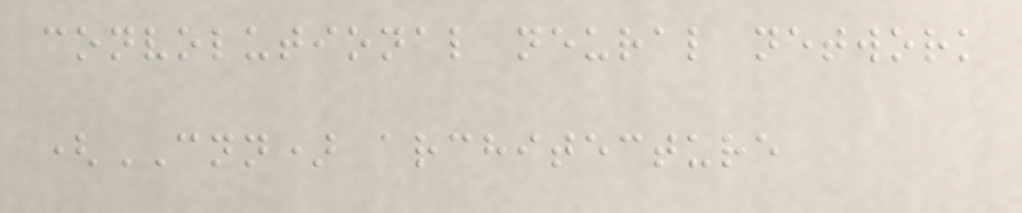convolutional neural network
(CNN) architecture
